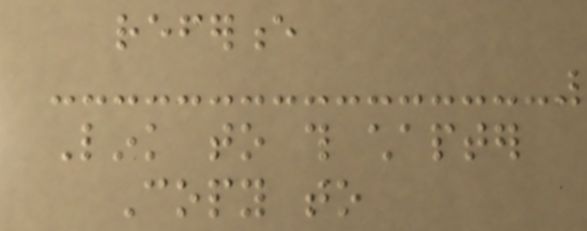reference
Link to this chapter
Copy to
